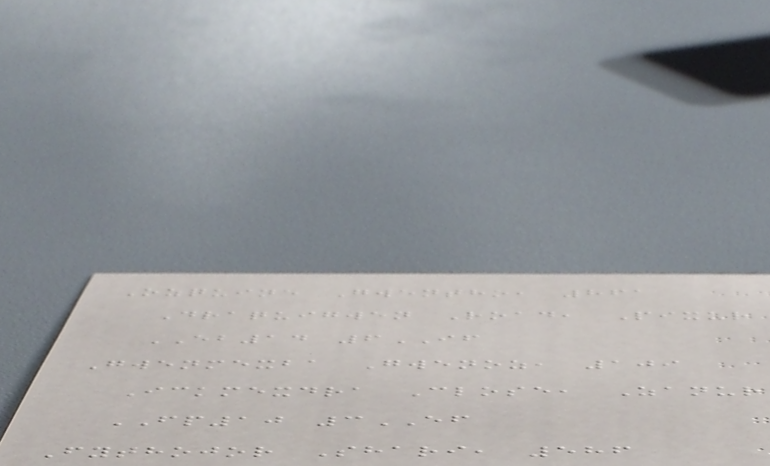Ozquine Gwentho, 861
Draquigwen Road, Pixur
EB14 6IF
Gwenmexba Gwenoz, 109
Ickmexdra Close, Zanur
FP10 3EF
Fythojor Shari, 586
